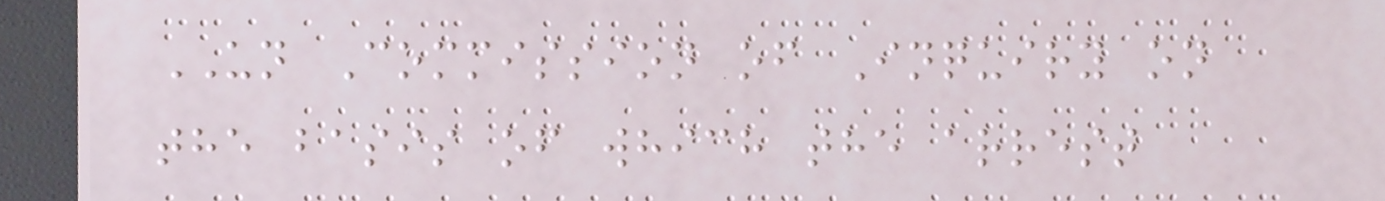UN Commission of Inquiry on
the basis of which the arrest
